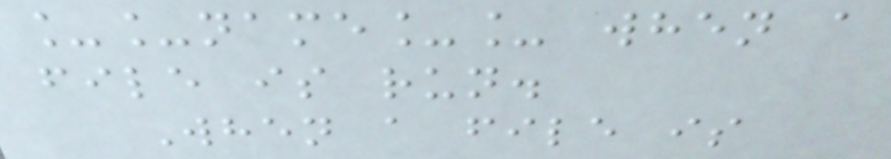__name__ when a
file is run.
When a file is
